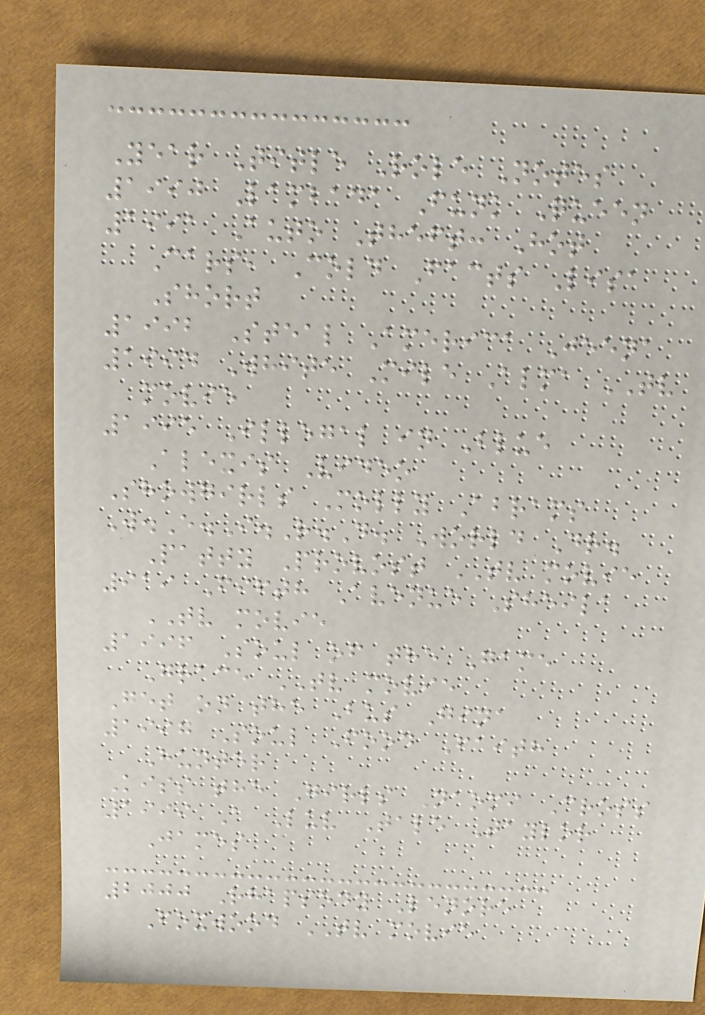Year Title Role Notes
1990 Lambada Funk Queen
1991 Auto Theft: Hot
Cars, Cold Facts Lisa
Short
1992 Steal America Jeena
1994 White Mile Alma TV
movie
1995 Illegal in Blue
Alexis Video
Showgirls Molly Abrams
W.E.I.R.D. World Dr.
Patty Provost TV movie
919 Fifth Avenue Sheila
TV movie
1996 Soul of the Game
Grace TV movie
Get on the Bus Gina
1997 Soul Food Faith
Hunter
Kiss the Girls Naomi Cross
1999 A Luv Tale Taylor
James
2000 Rhapsody Lenore
Foxwood TV movie
